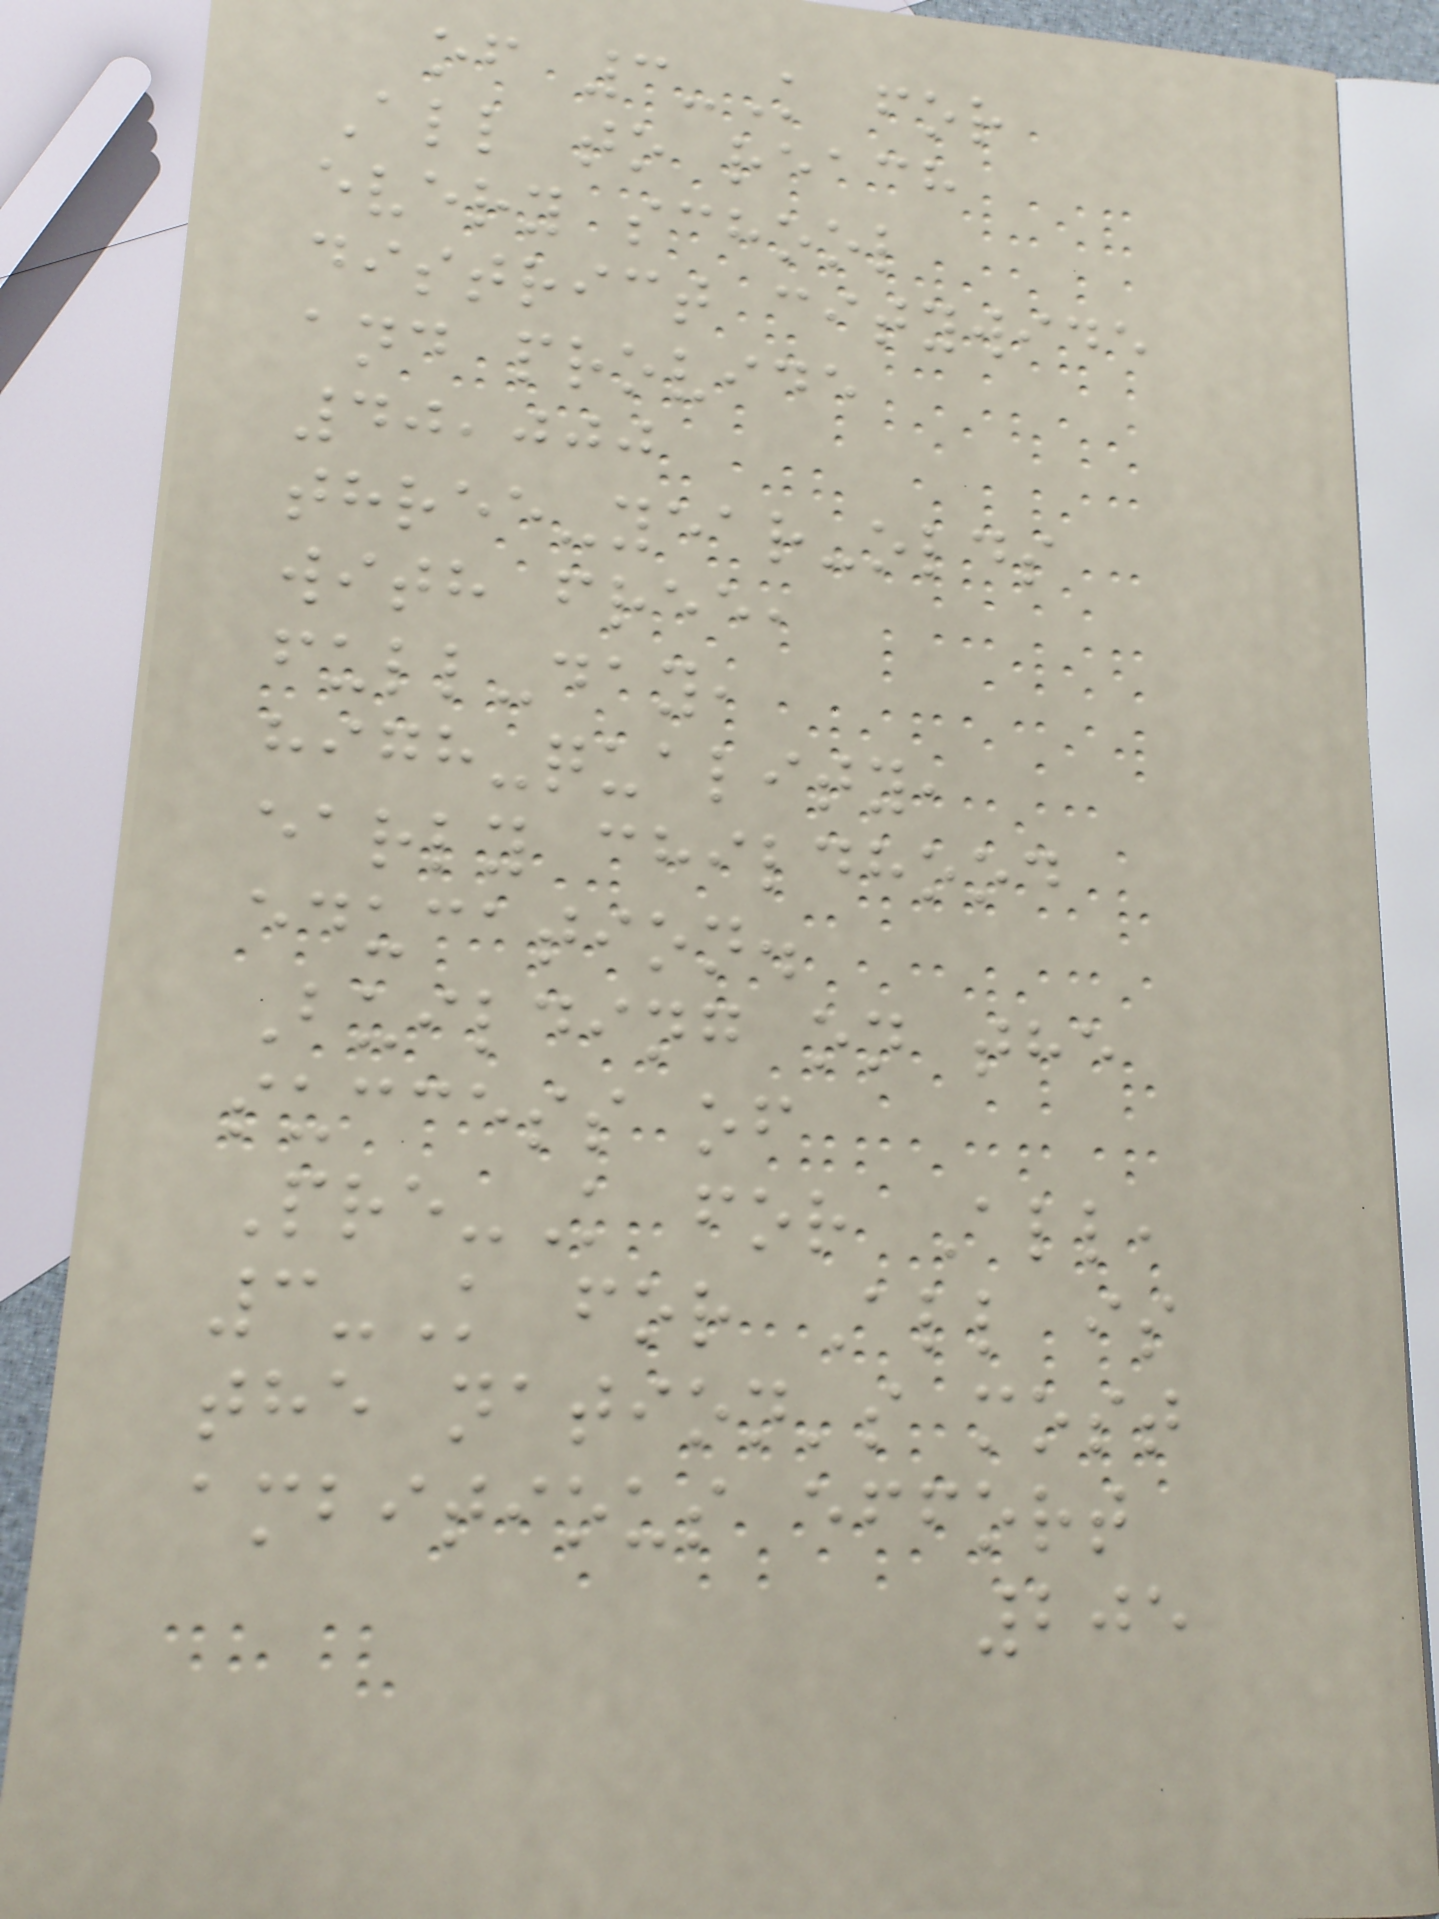of 3-K for
All to reach
every school
district citywide
and provide
40,000
three-year-olds
with free,
full-day,
high-quality,
early childhood
education.
Building on the
success of
Pre-K for All,
3-K for All is
the nation's most
ambitious effort
205
